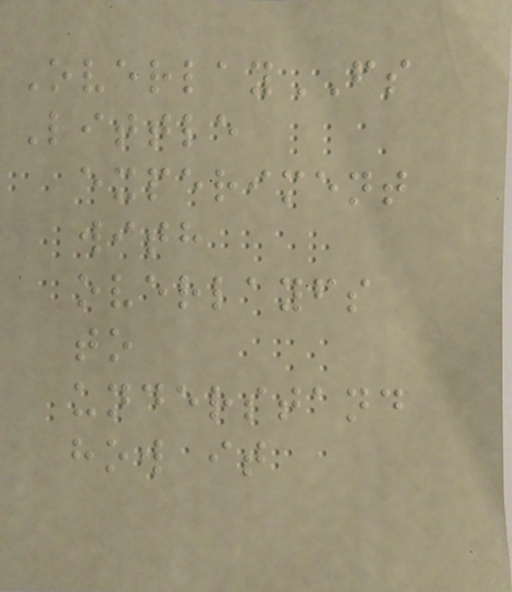OverlayFS
Little
experiment
with
overlayfs
to
understand
how it
